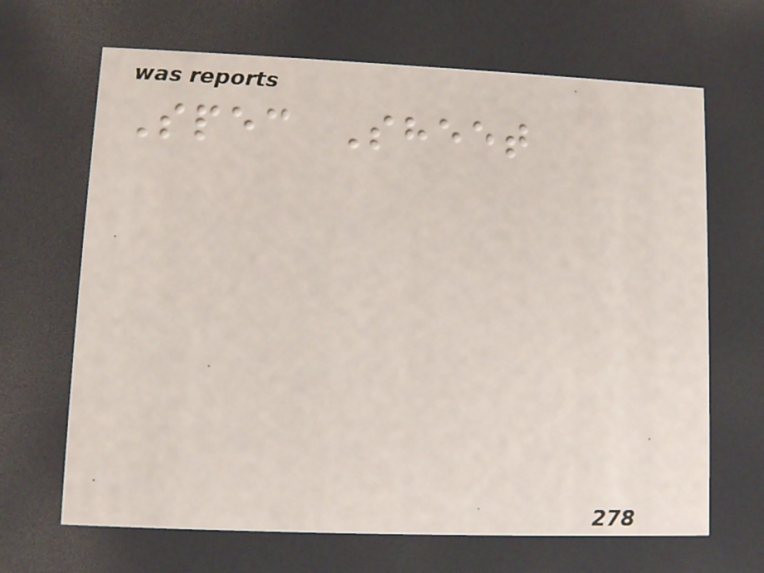Spec Sheet
